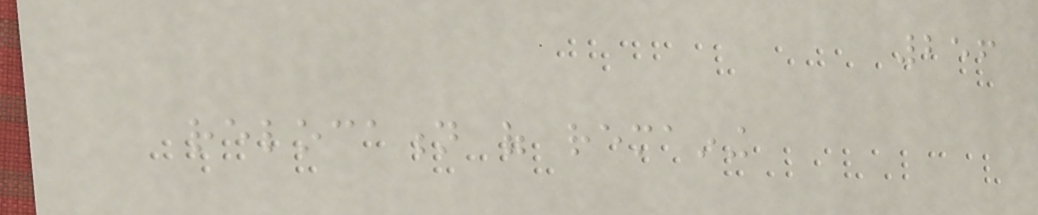256
relocation of remaining
